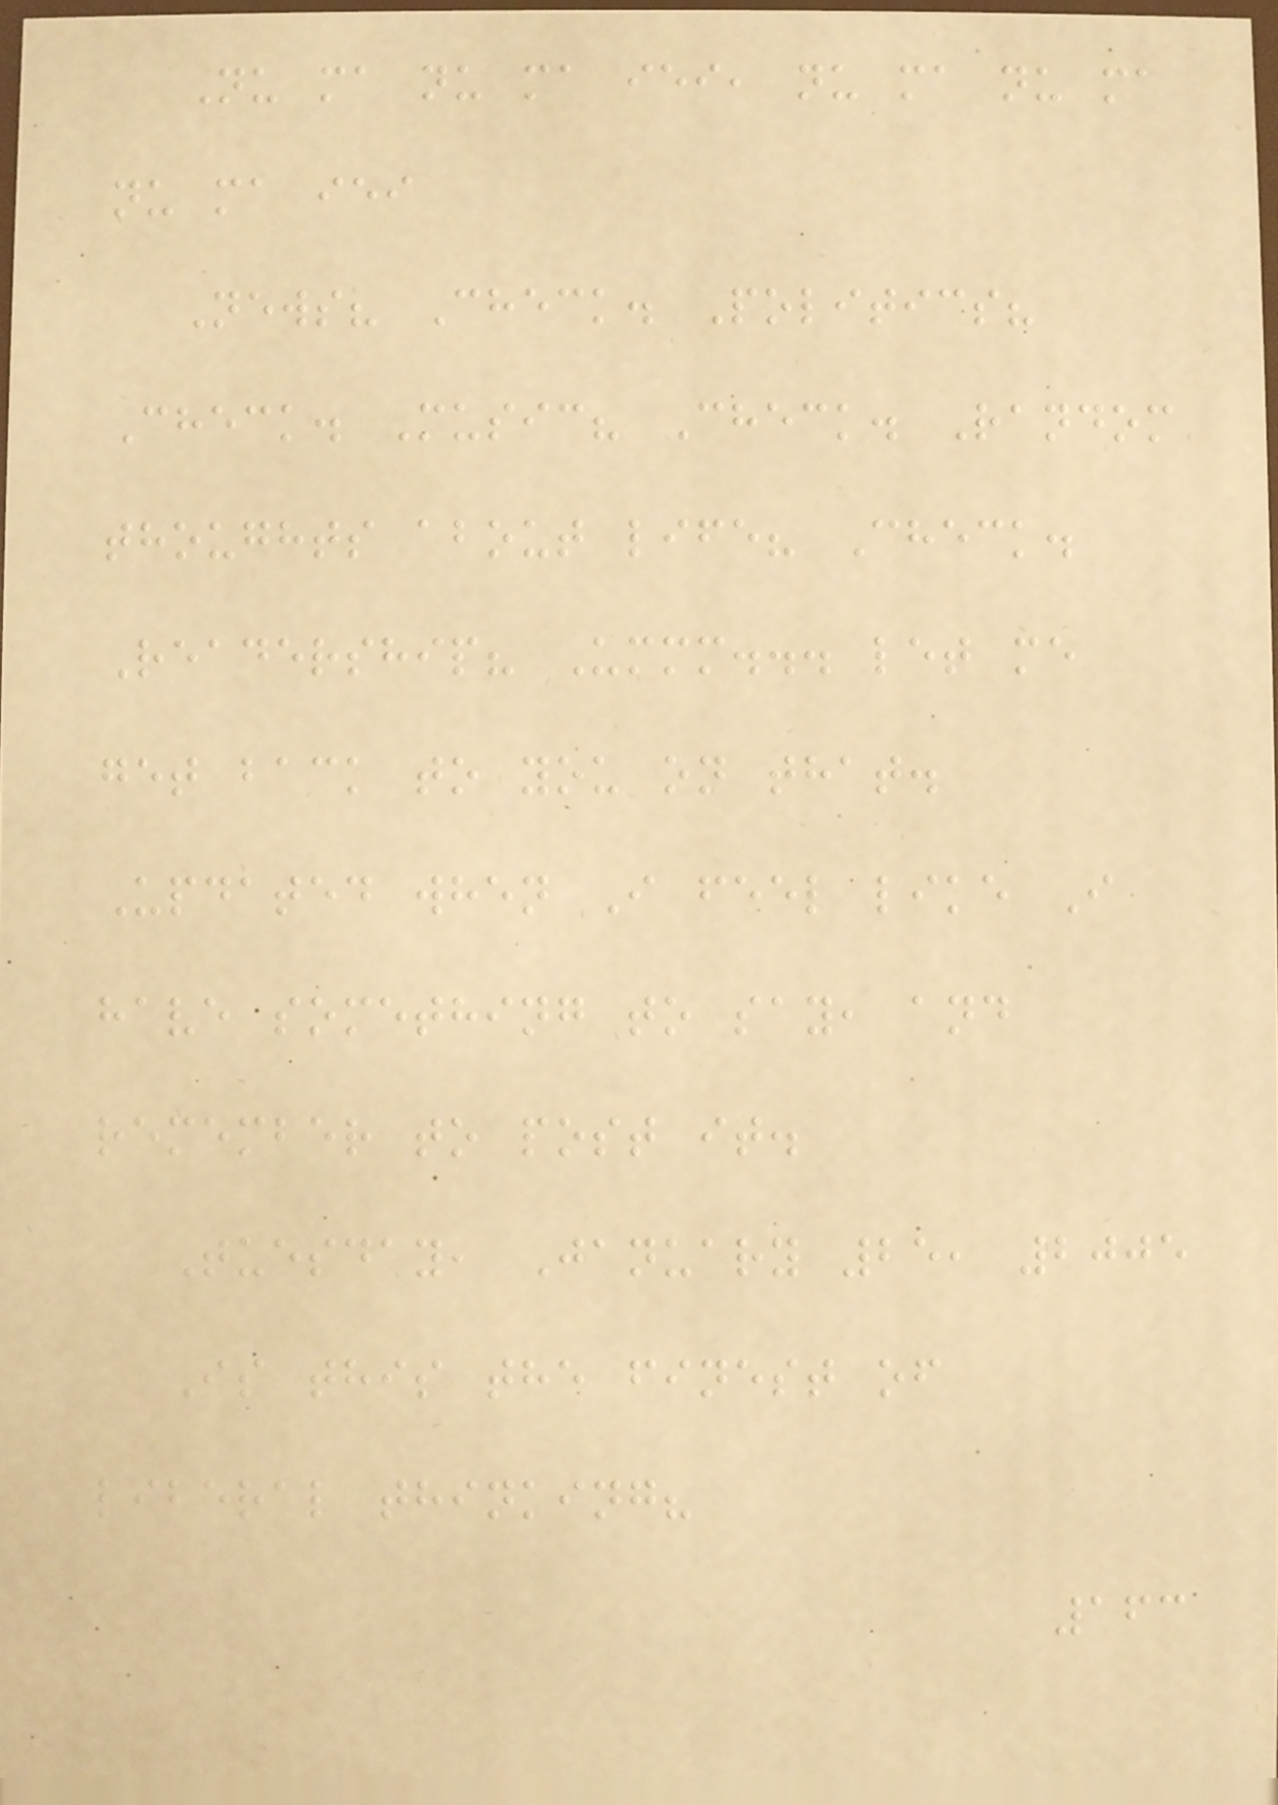Nu ma nu ma iei, nu ma nu ma
nu ma iei
News? Check. Politics?
Check. Music? Check. Random
thoughts about life? Check.
Readership? Ummm... let me
get back to you on that.
Updated when I feel like I
have something to say, and
remember to post it.
Tuesday, January 25, 2005
Is this the finest of
liberal thinking?
163
